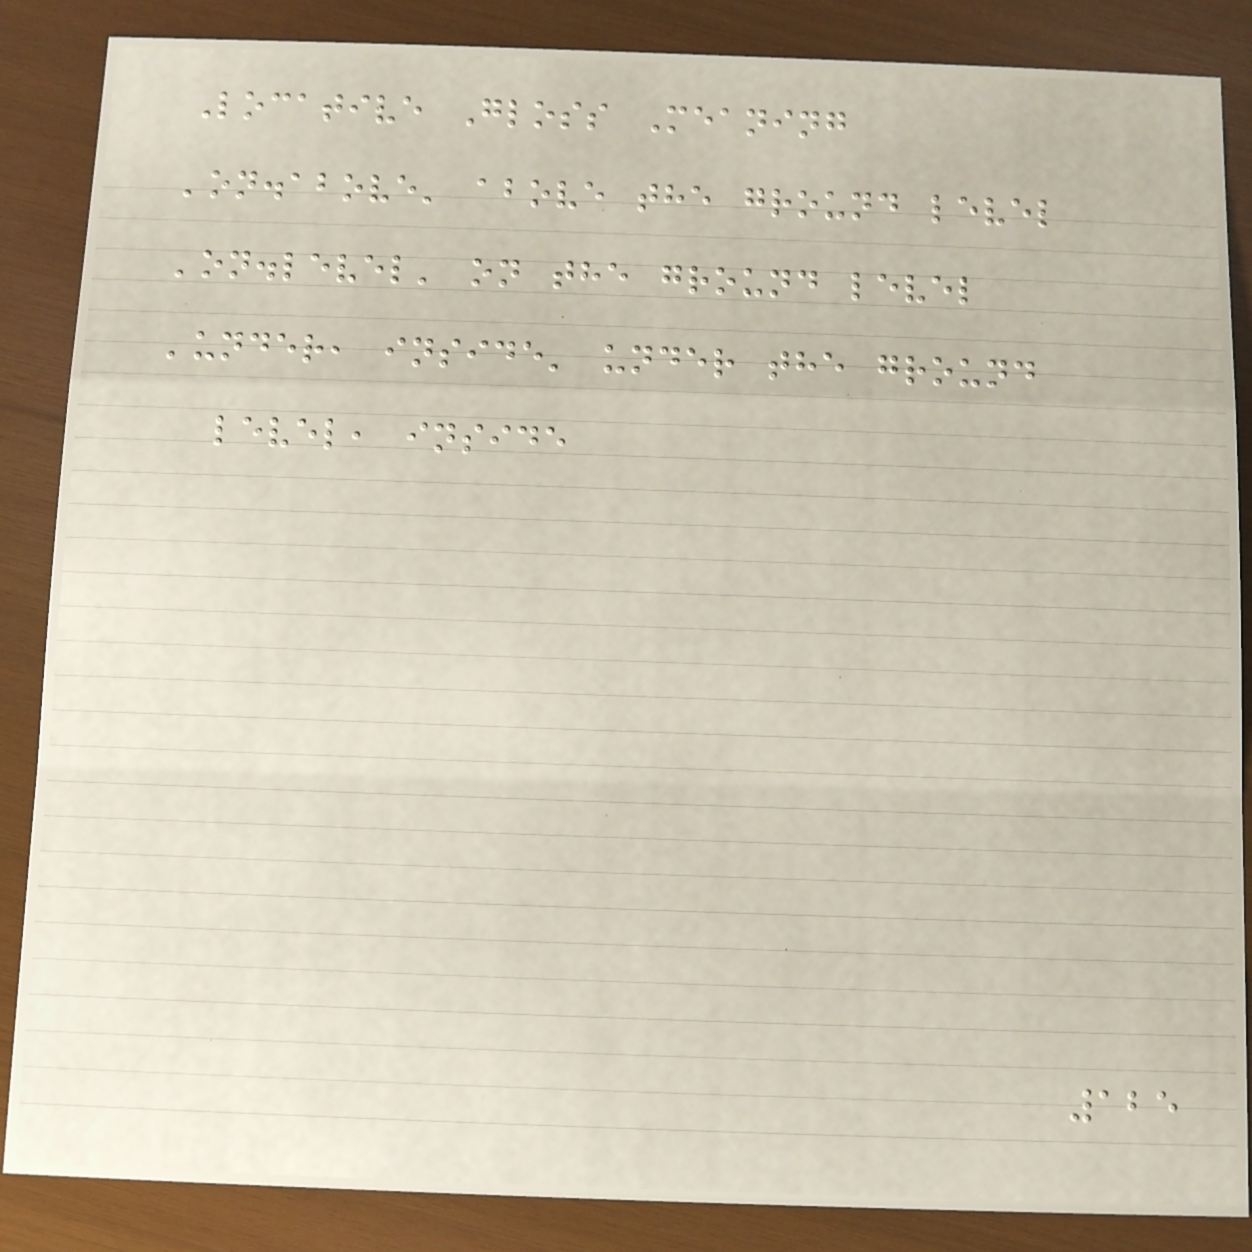Locative Gloss Meaning
'on.above' above the ground level
'on.level' on the ground level
'under, inside' under the ground
level, inside
125
